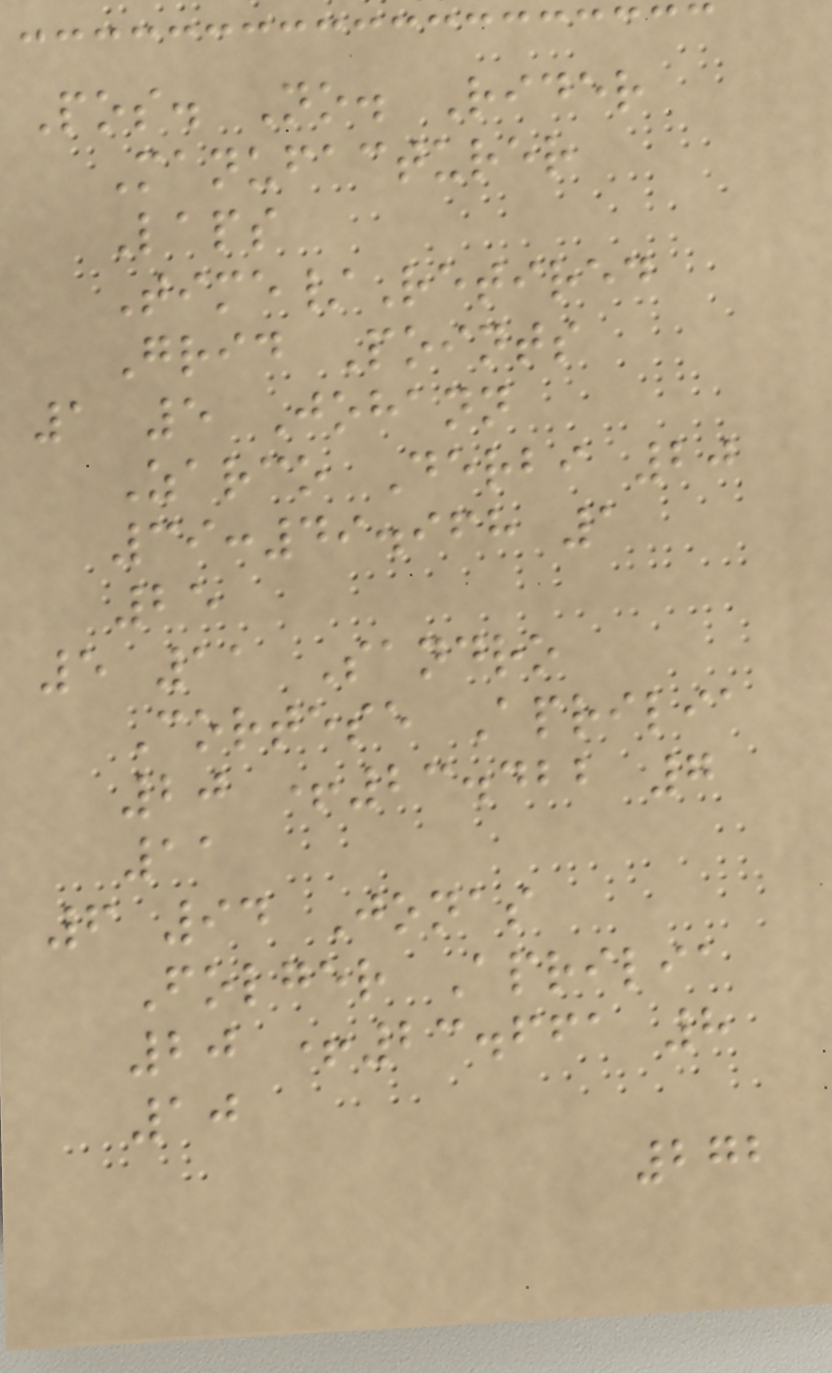Pos. No. Rider
Manufacturer
Laps
Time/Retired
Grid Points
1 5 Johann
Zarco Derbi 20
39:49.968 1
25
5 11 Sandro
Cortese Aprilia
20 +23.422 7
11
6 94 Jonas
Folger Aprilia
20 +23.661 8
10
272
